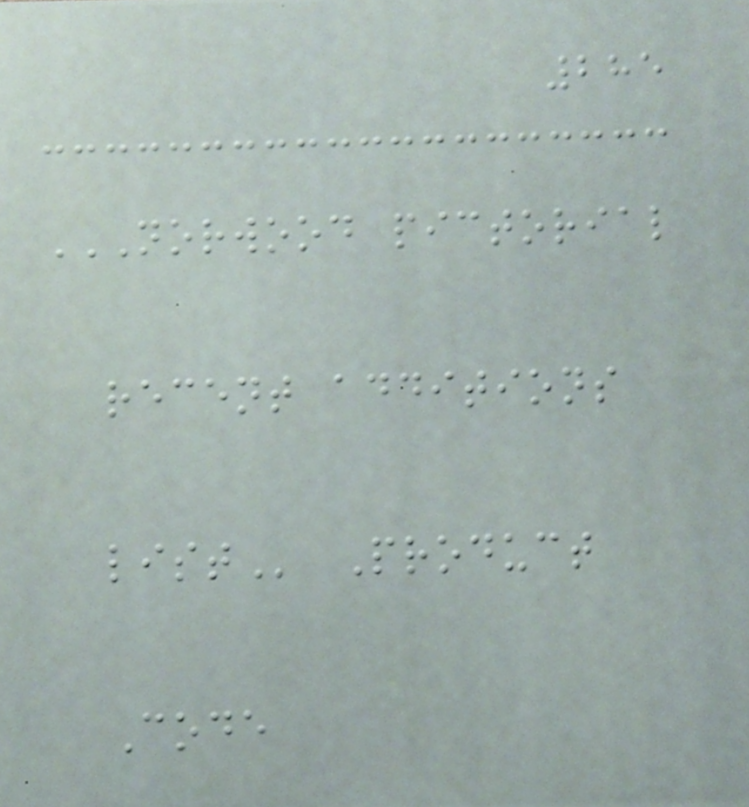285
NORWOOD PICTORIAL
RECENT ADDITIONS
LIST Product
Code
